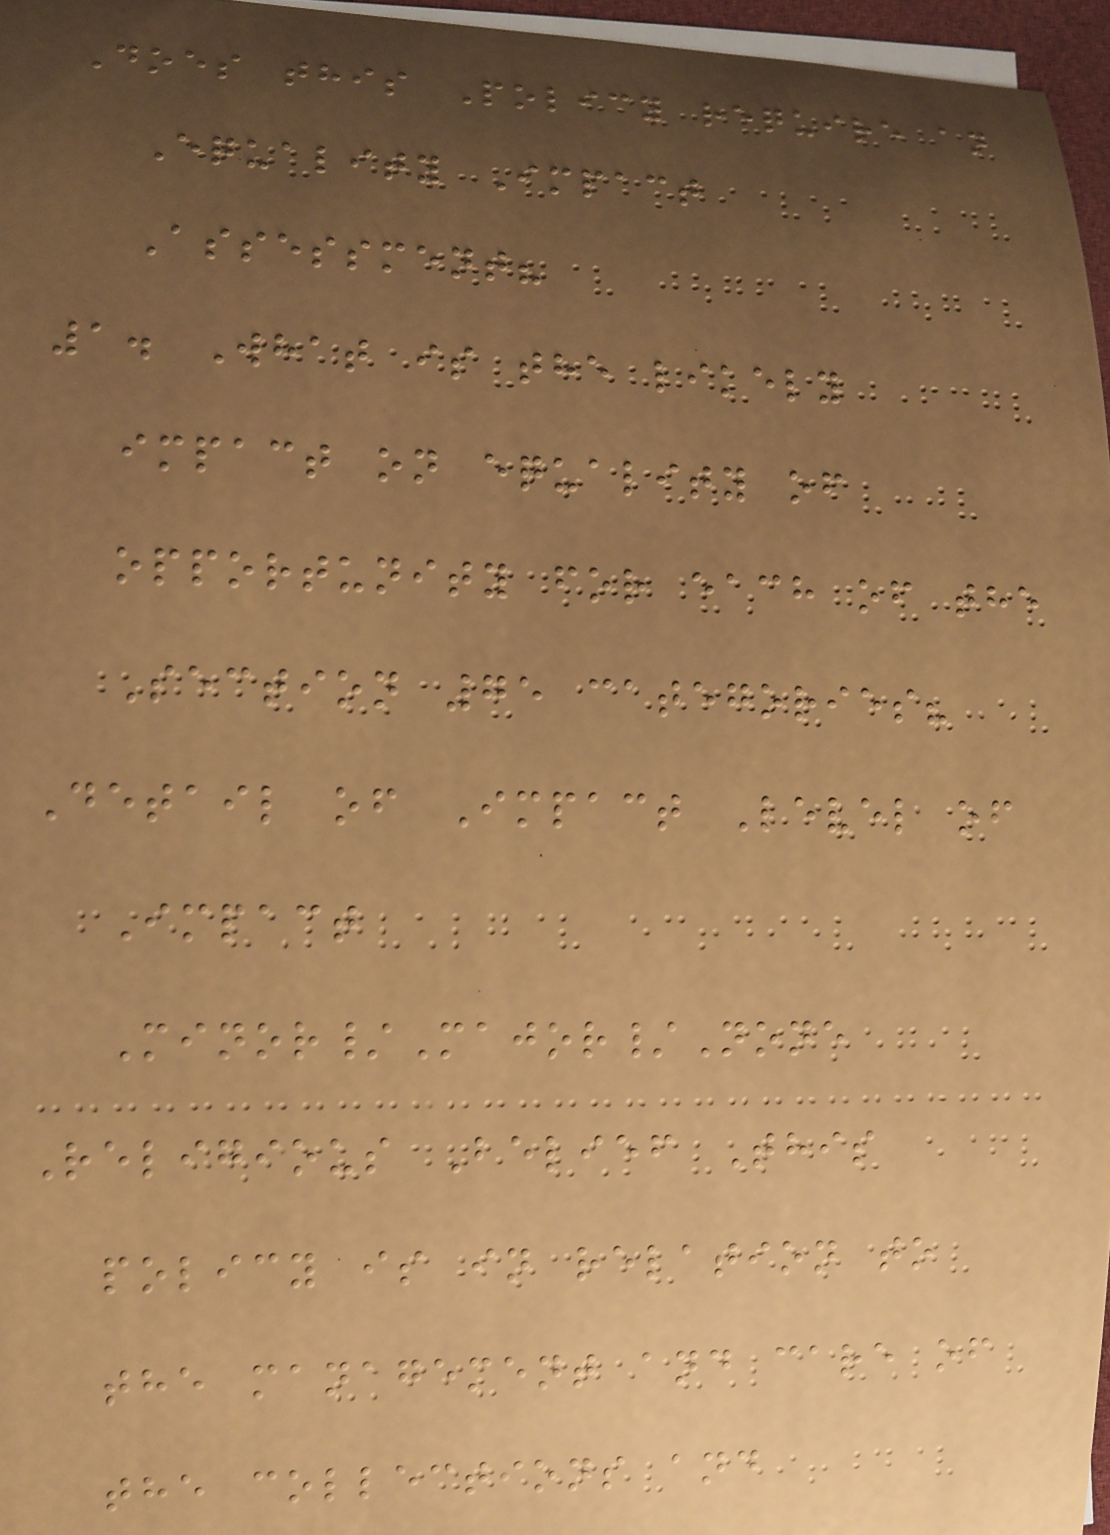Does this Policy require an
Equality Impact
Assessment?
1. What is the likely
impact on equality of
opportunity for each of the
Section 75 categories?
Detail of Impact Level of
Impact
Minor/Major/None
Religious Belief This
policy is in relation to
the management and care of
the collections and
